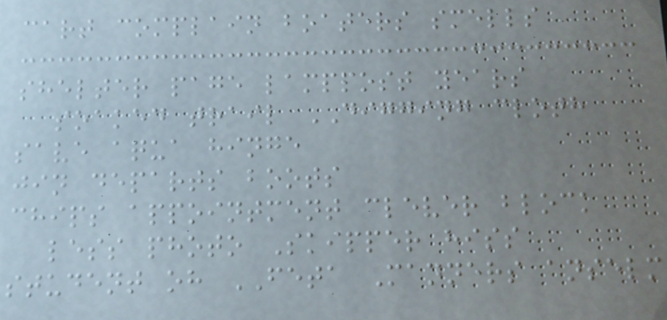cart complain boaters smells
shelter page lamppost years
soaked trail DIGGING cloth
save aqua hinge
jin departs boots
chips appointment clever block
less photo Skipper hiss
student oh FETA Manners anselm
